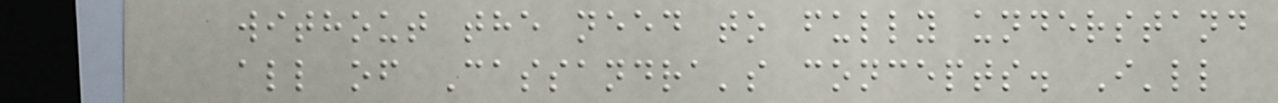without the need to fully understand
all of Cassandra's concepts. I'll
